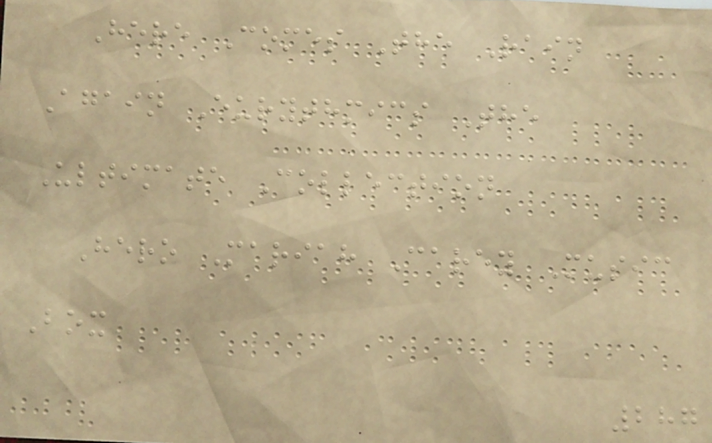Here Comes The Rain
Again Eurythmics The
Ultimate Collection
Hero Mariah Carey Music
Box
287
